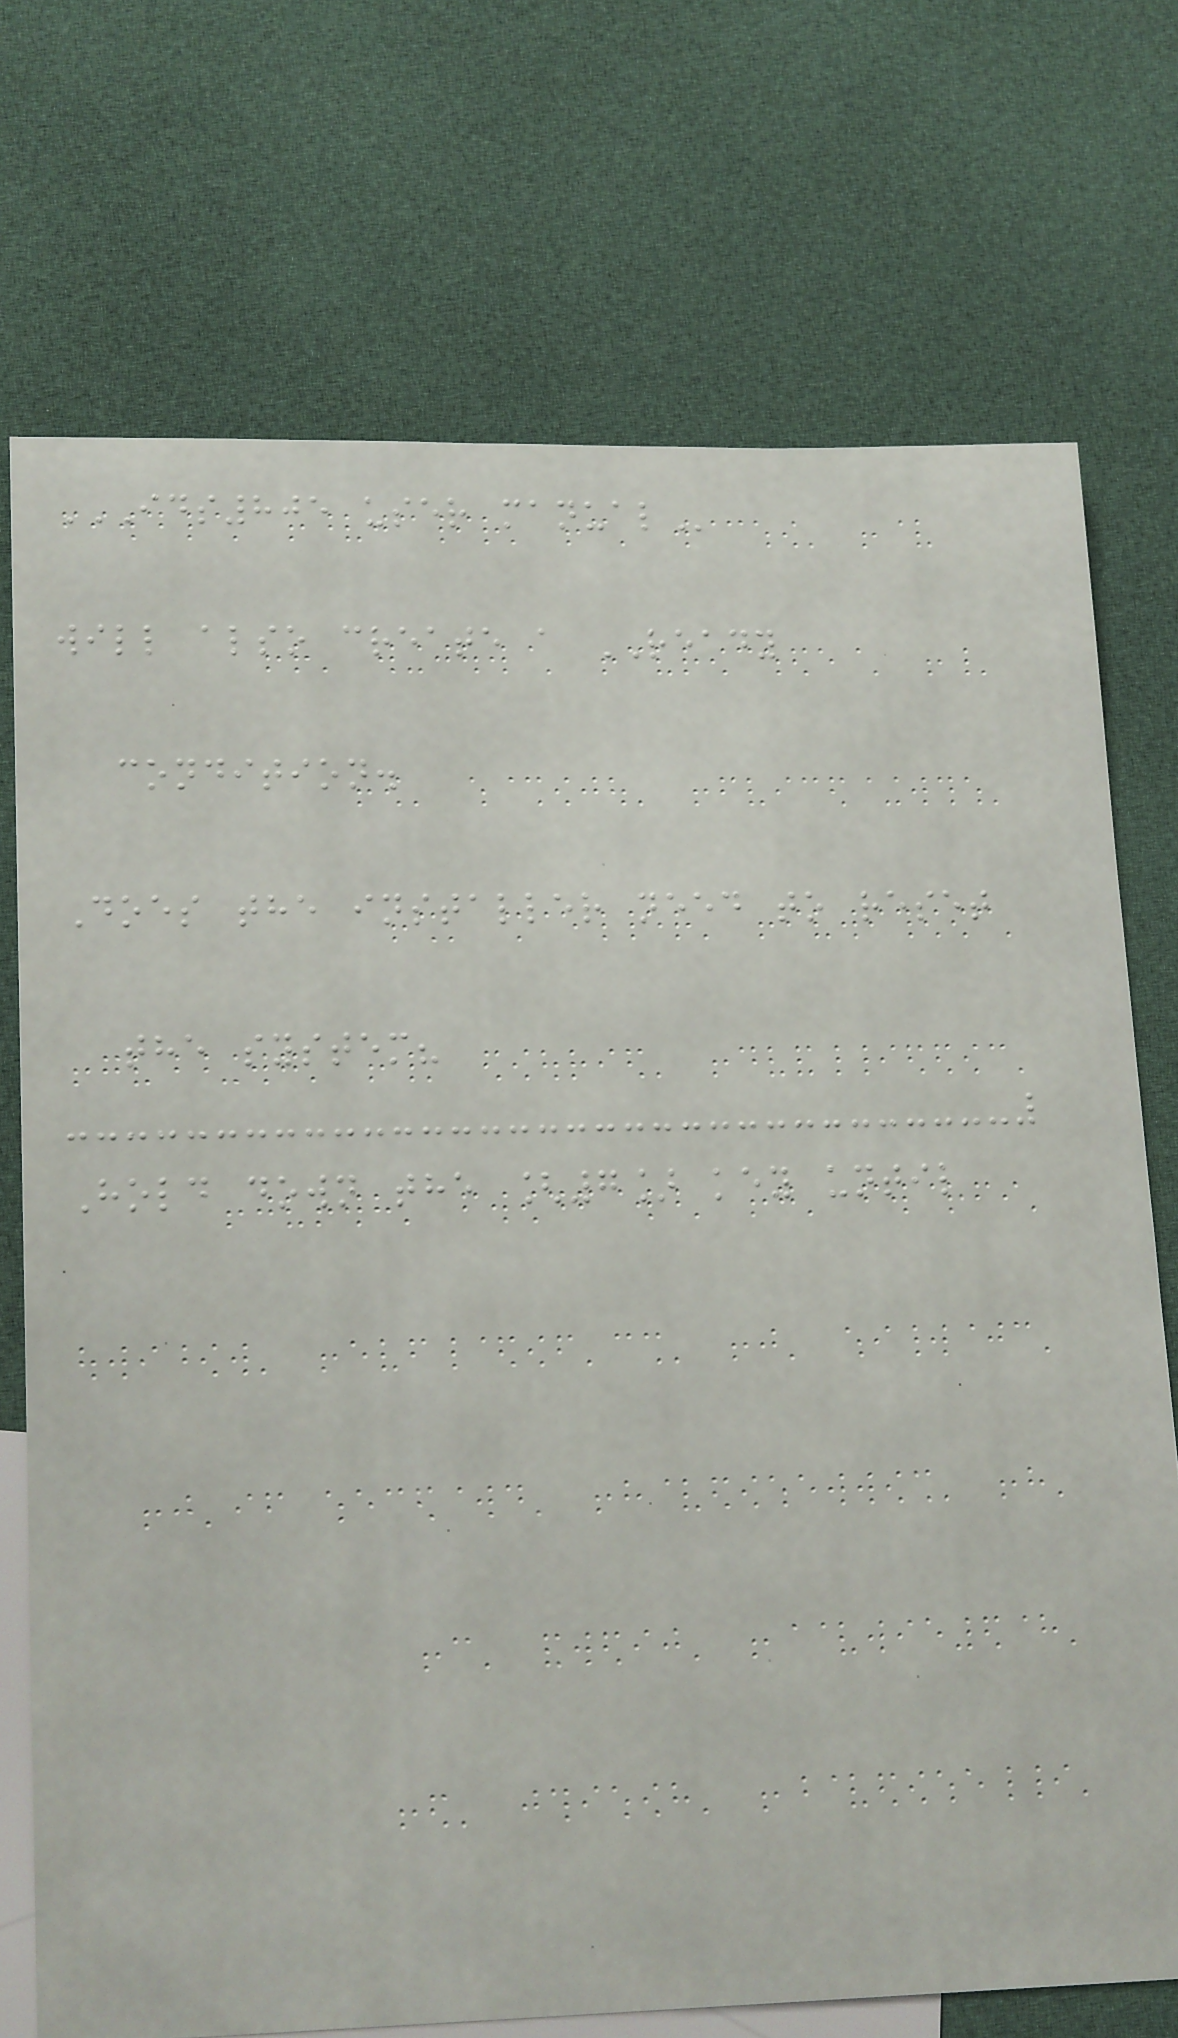IDS805 USER MANUAL
will also create a READY
condition.
Does the installer need to reset
the system?
Hold down the [7] key until
